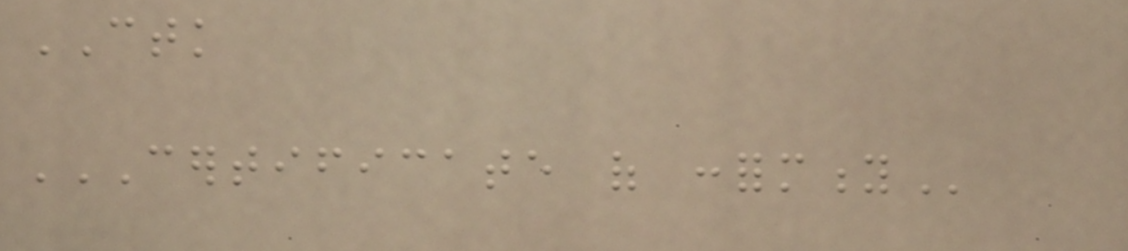CTK
CERTIFICATE OF CONFORMITY
